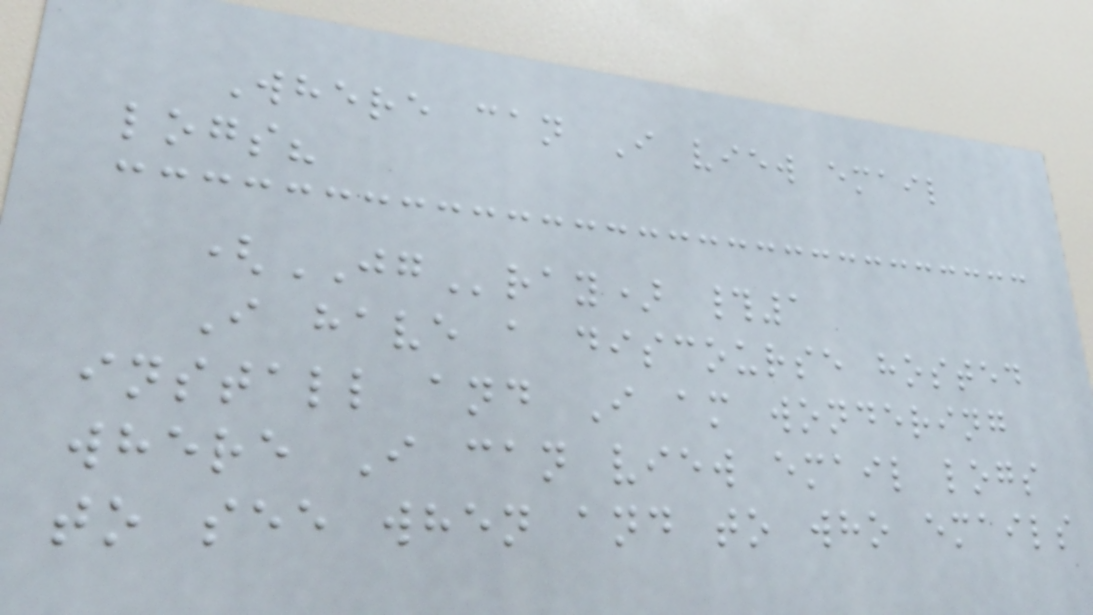Where can I view email
logs?
(JGray) #1
I have a discourse hosted
install and I am wondering
where I can view email logs
to see when and to who emails
